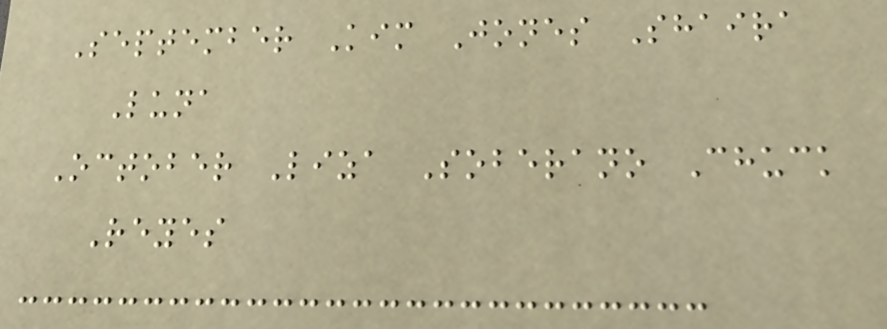September Kim Jones Shaira
Luna
October Liza Soberano Chuck
Reyes
